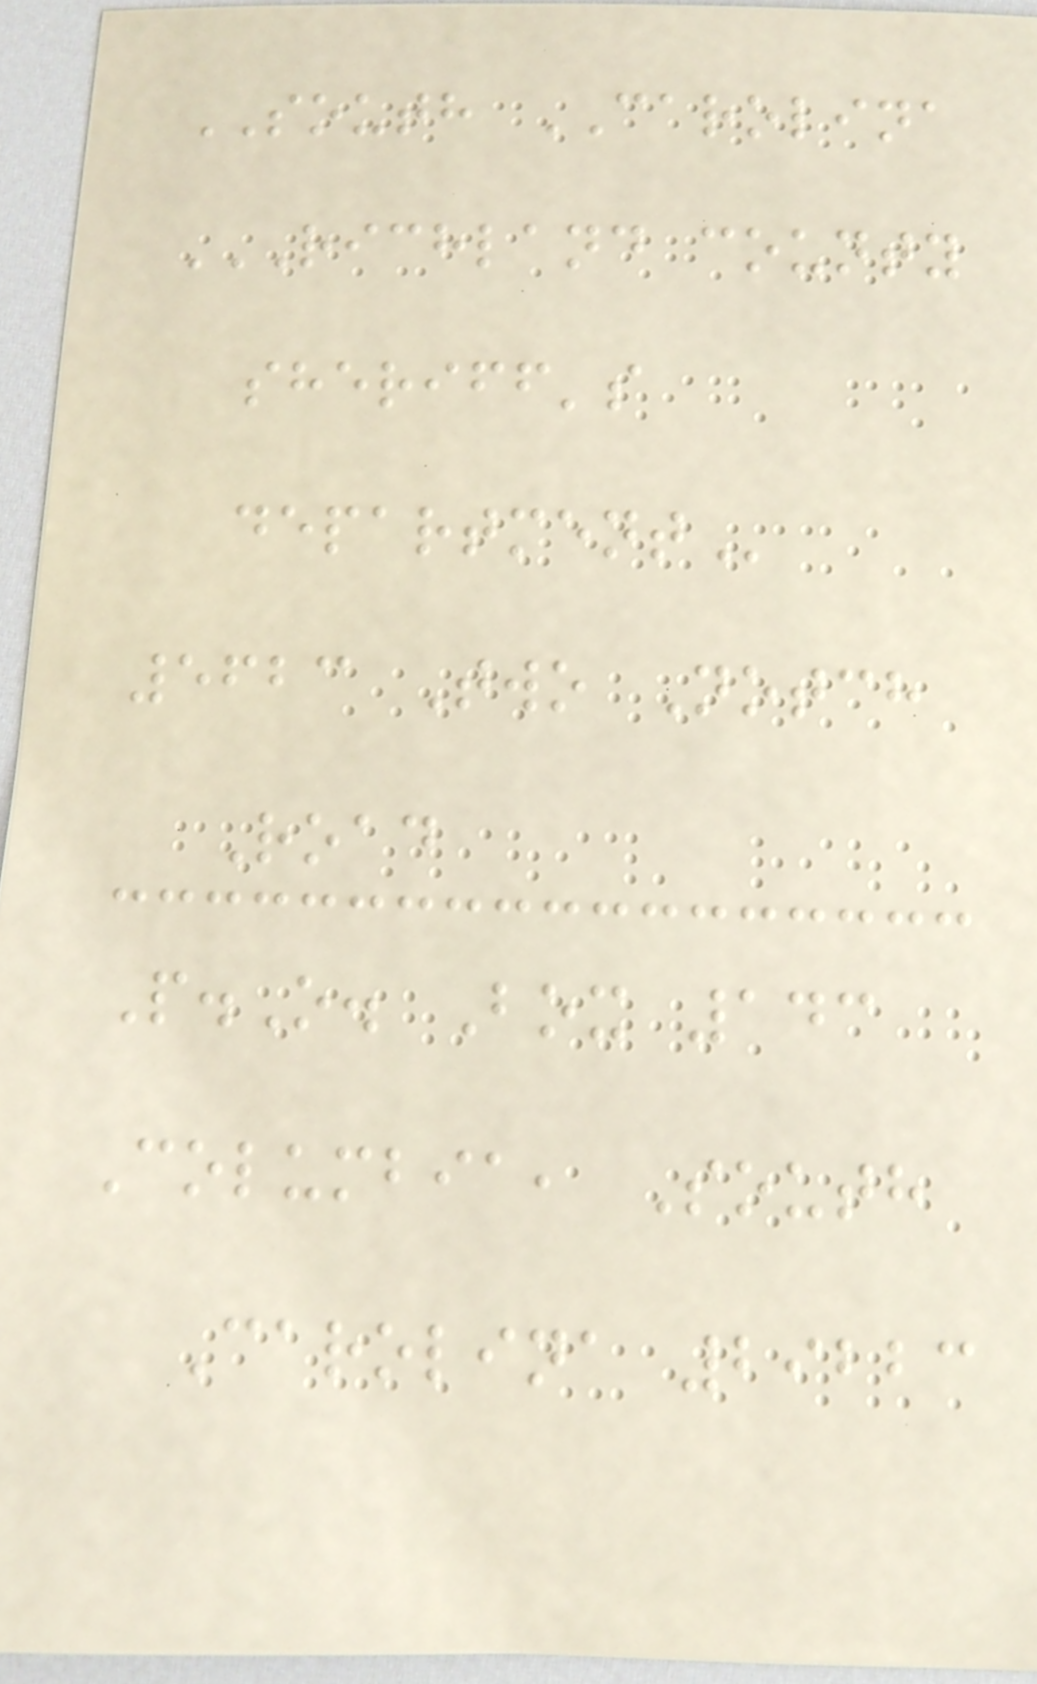SOUTH CAROLINA
RICHLAND COUNTY
SHERIFF'S
DEPARTMENT
5623 Two Notch
Road
P.O. Box 143
Columbia, South
Carolina 29223
